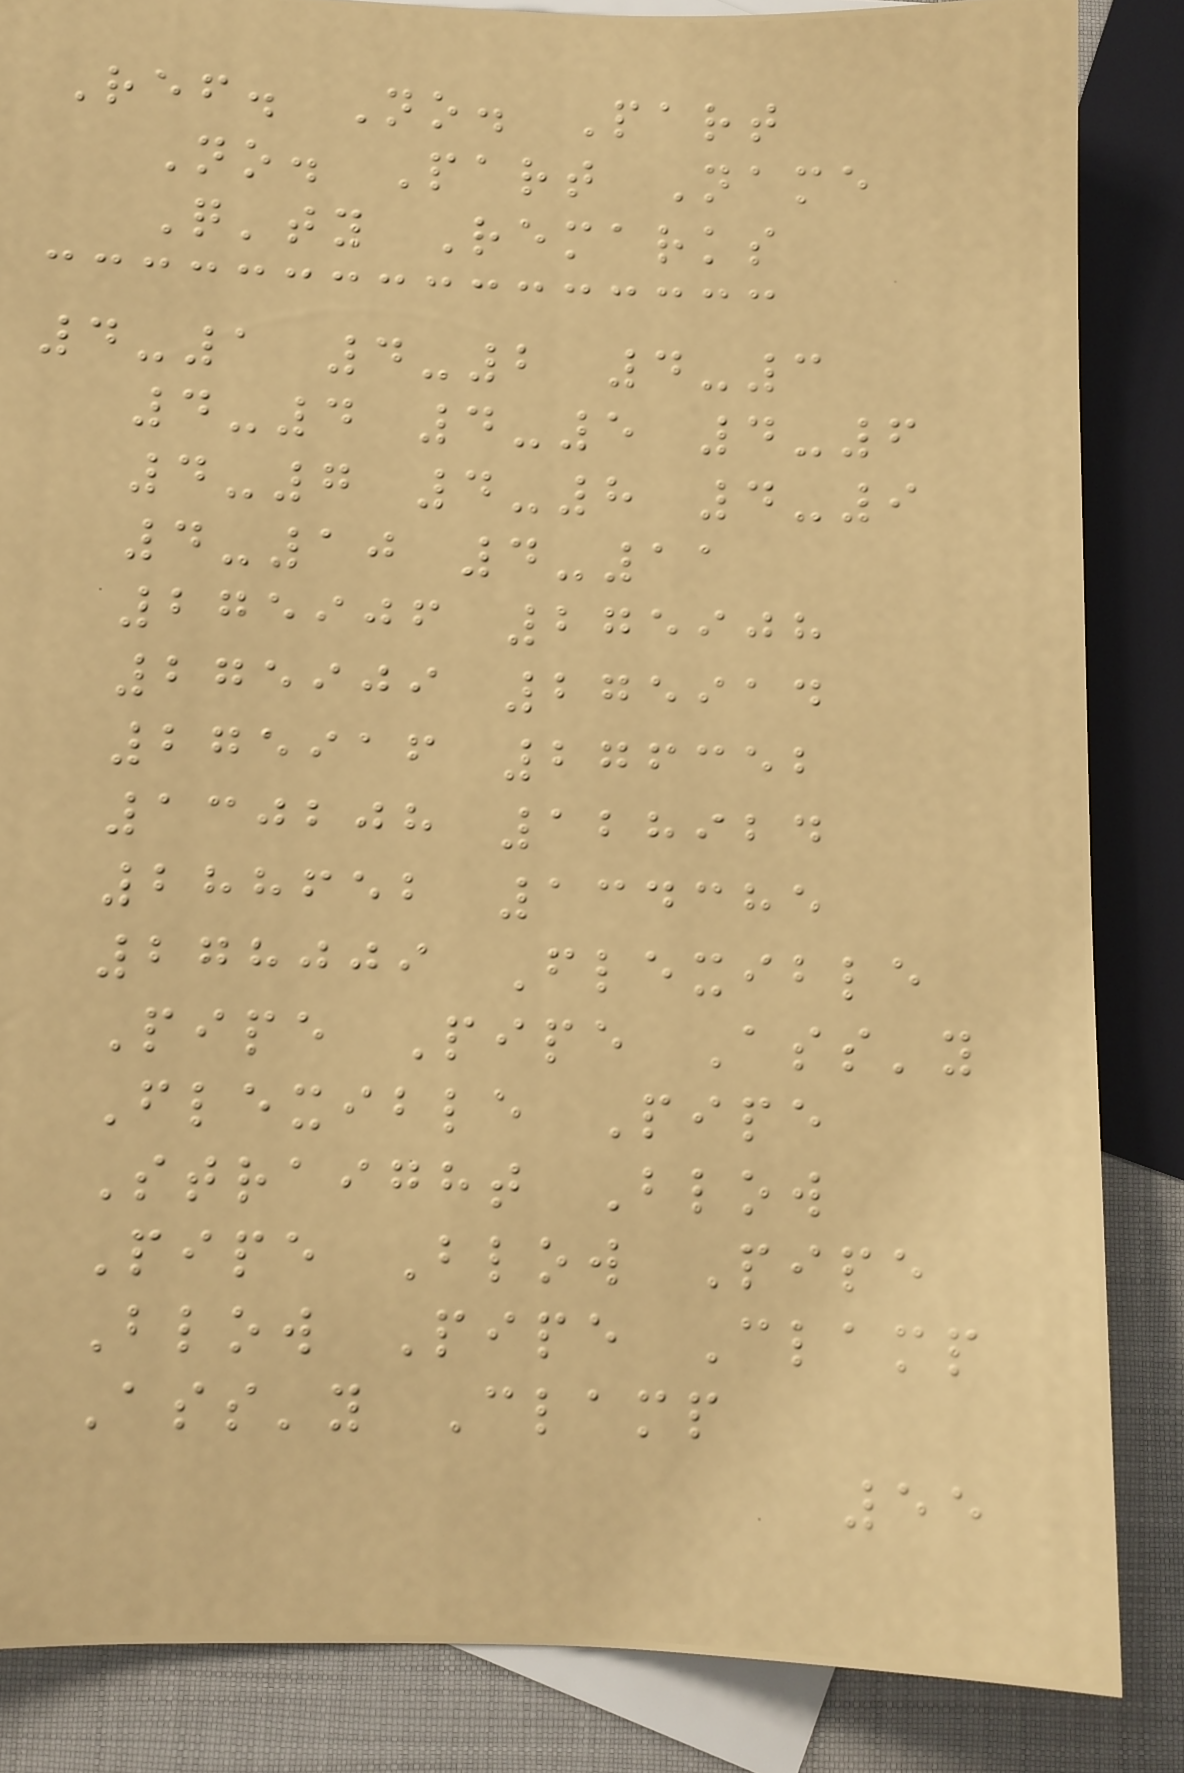Ref. No. Part
No. Part Name
Q'ty Remarks
4-1 4-2 4-3
4-4 4-5 4-6
4-7 4-8 4-9
4-10 4-11
275906 275908
275909 275914
275916 276352
130208 128924
288652 134385
278009 Flexible
Pipe Pipe Ass'y
Flexible Pipe
Straight Blow
Pipe Blow Pipe
Blow Pipe Clamp
Ass'y Clamp
55
